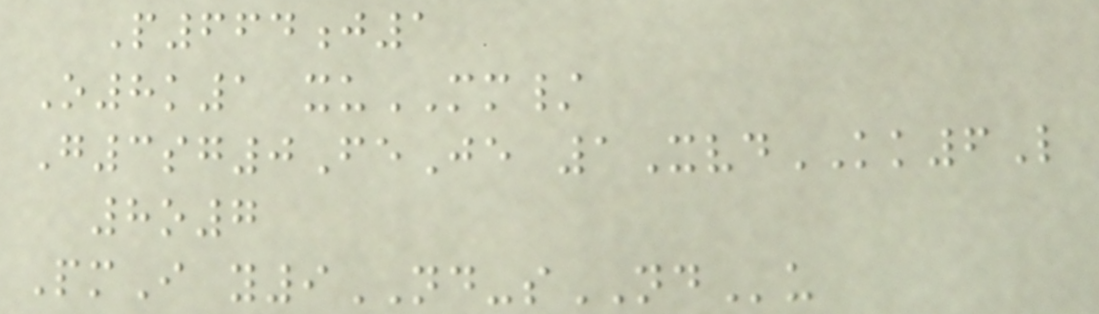P664j1
O8k1 xuMM/
G3sg0FeJe 1XvdKK6L
8o7
PmI y9ND-sNDu
